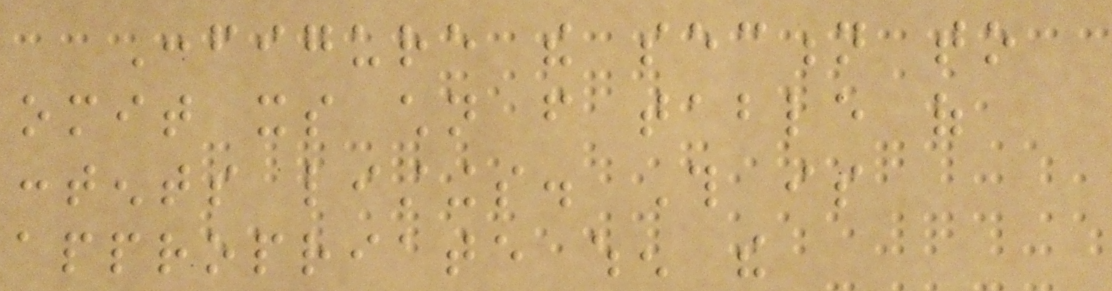Configure the section to
omit its children from table of
contents listings. This is
appropriate when the
